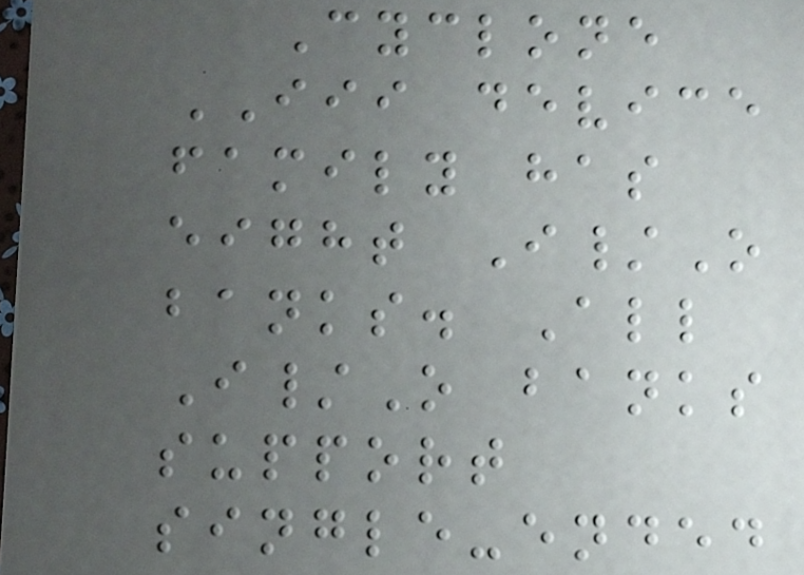Cyclone
III device
family has
eight I/O
banks. All
I/O banks
support
single-ended
